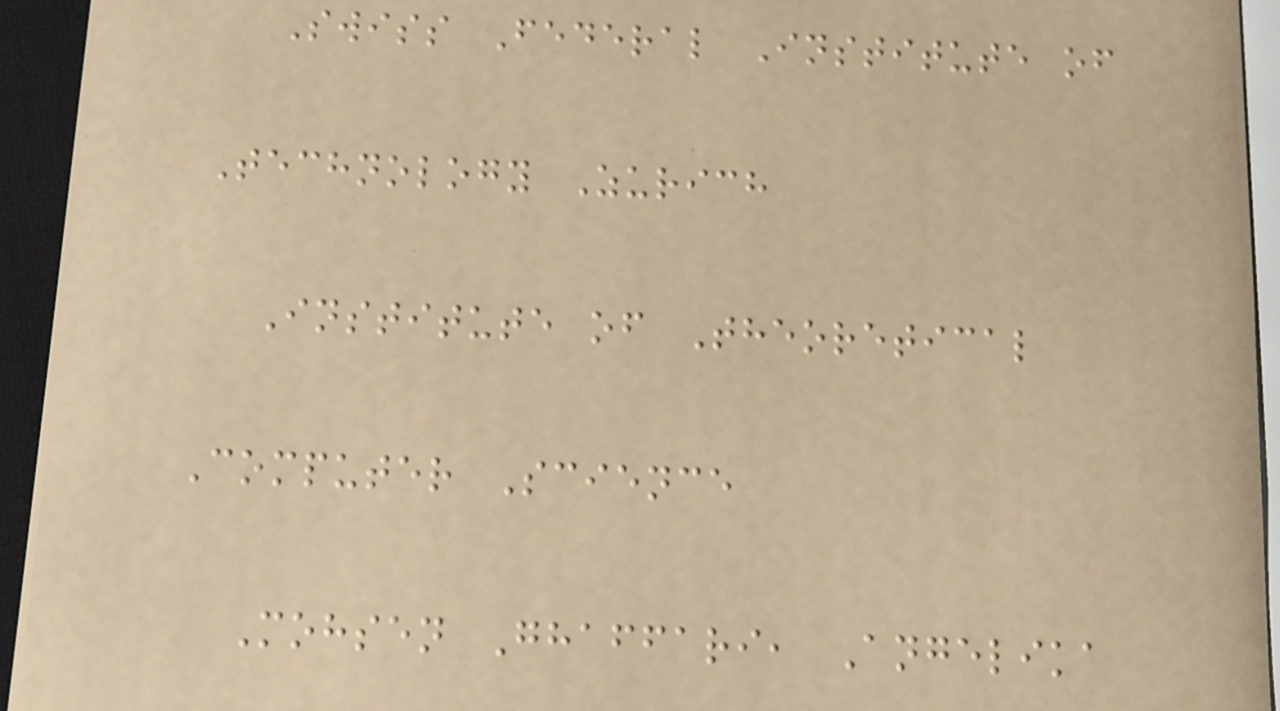Swiss Federal Institute of
Technology Zurich
Institute of Theoretical
Computer Science
Mohsen Ghaffari, Angelika
